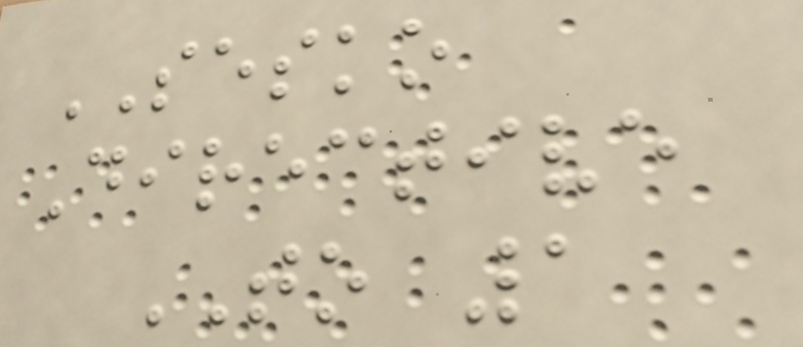SESKO
Directive
TO 1
